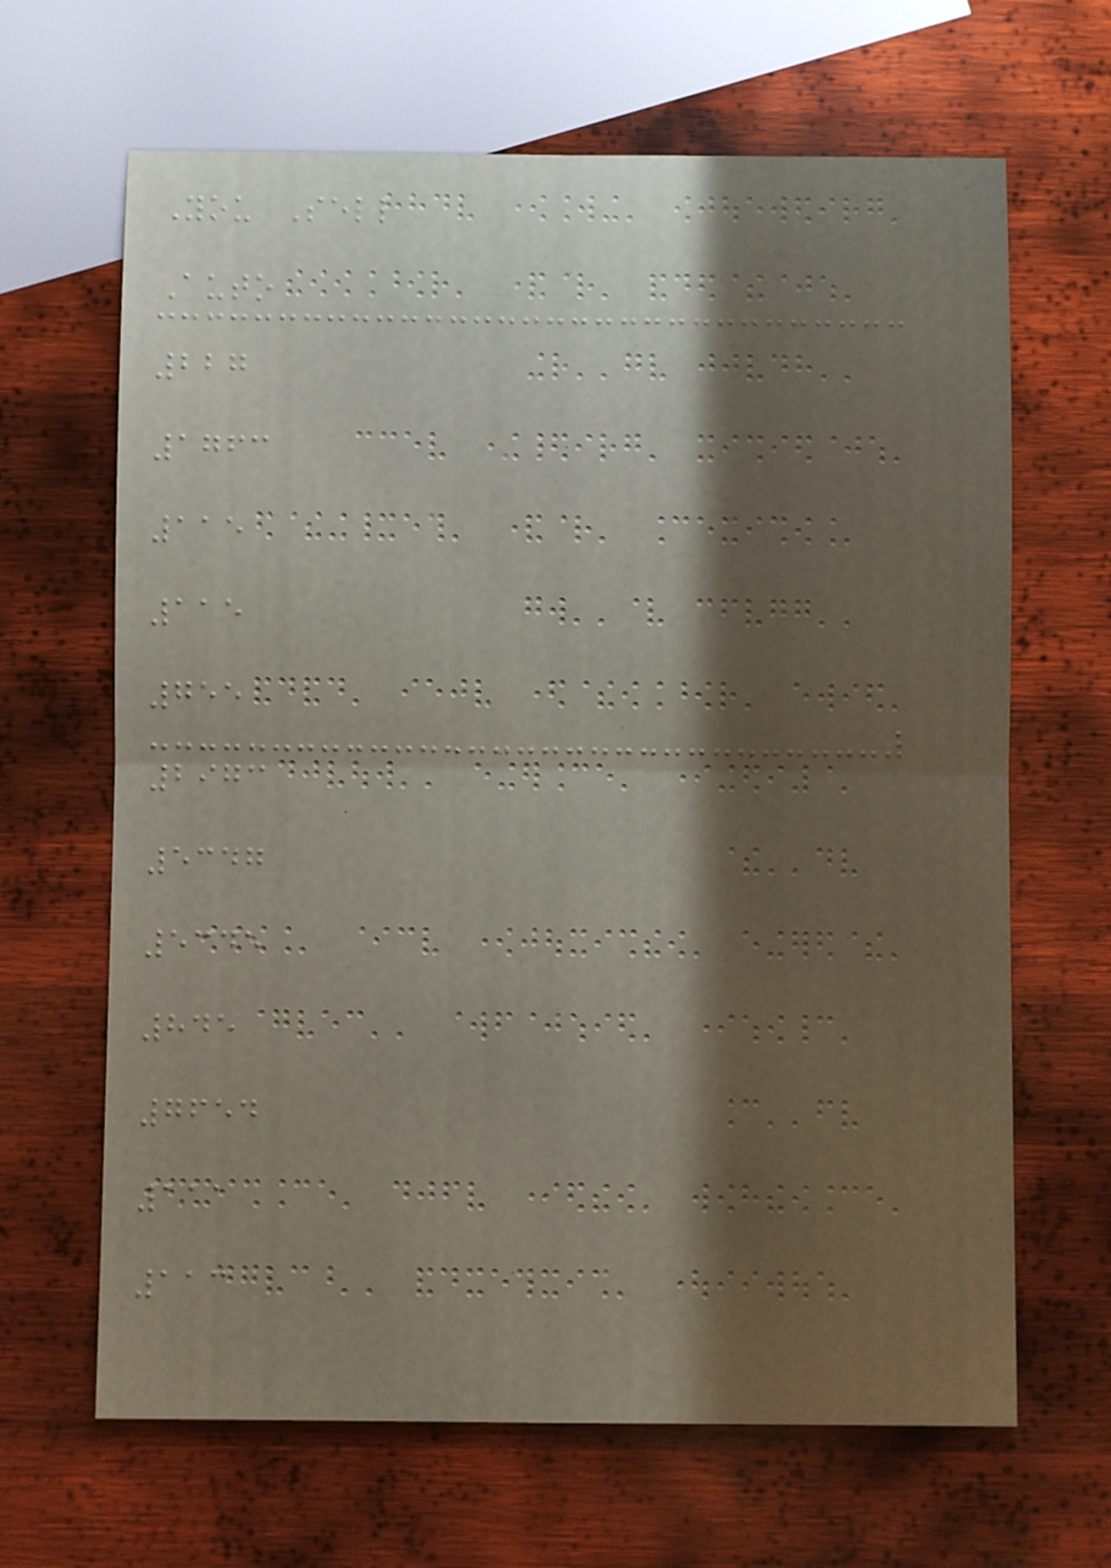You Sell
Auto
227
1763
115
115
755
2973
5347
5345
845
7654
111
113
